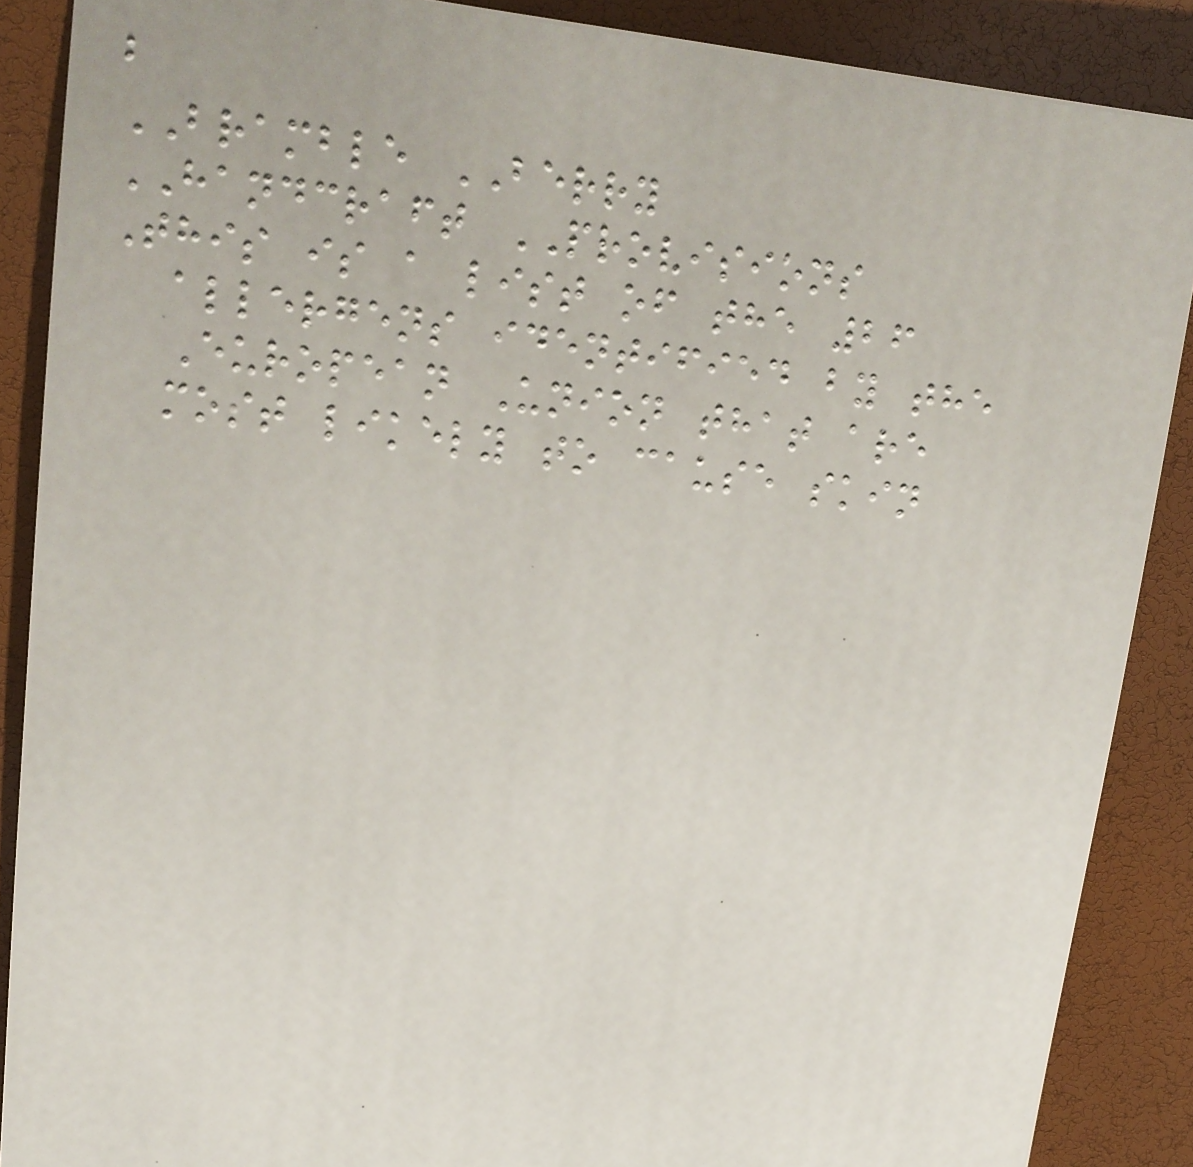b
BRAMBLE BERRY
HANDCRAFT PROVISIONS
This is a list of the 26
allergens identified by the
European Union that are
most likely to cause skin
